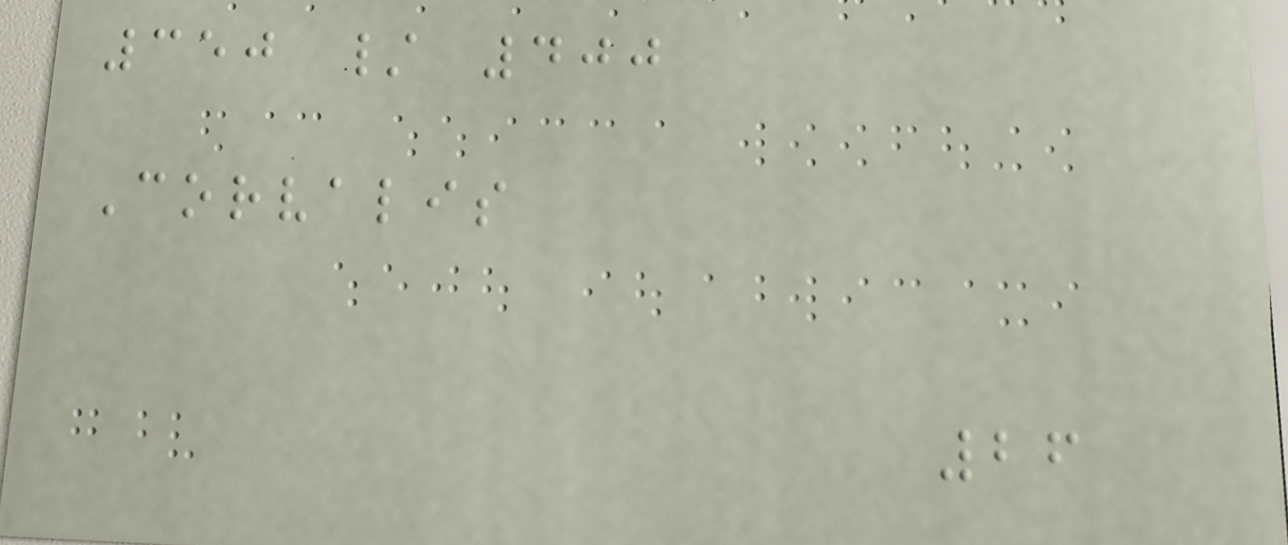350 / 400
Corvalis
26
